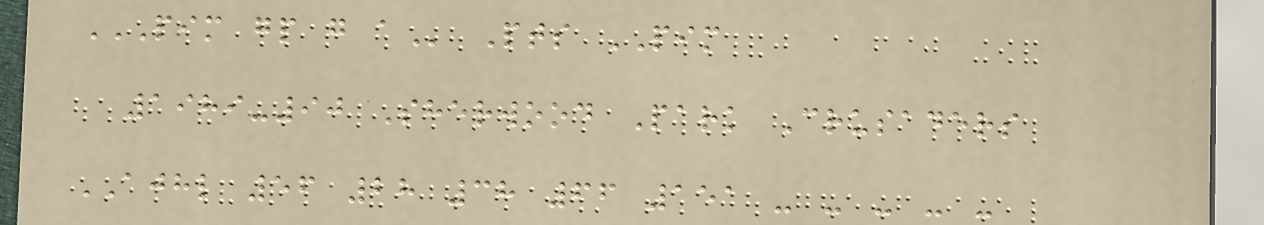PIM GP G A Pts PIM
1989-90 Sherwood Park Crusaders
AJHL 56 28 38 66 151 - - - - -
